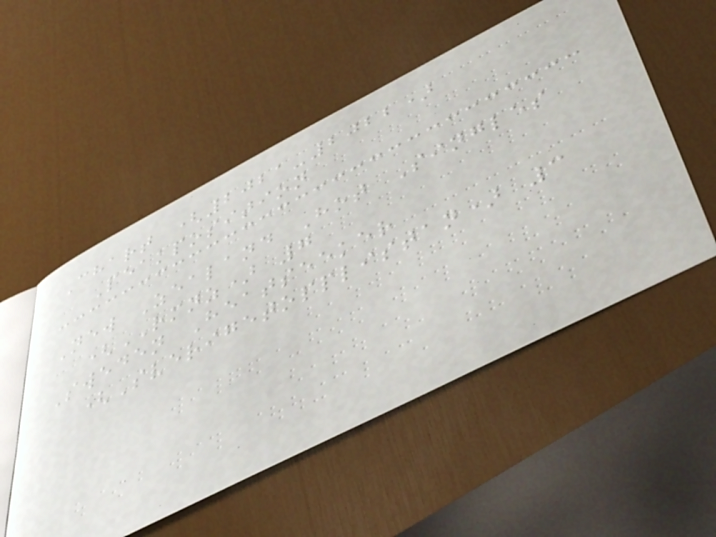Chart (2021-2022)
Peakposition
New Zealand Hot Singles
(RMNZ) 7
Sweden Heatseeker
(Sverigetopplistan) 3
